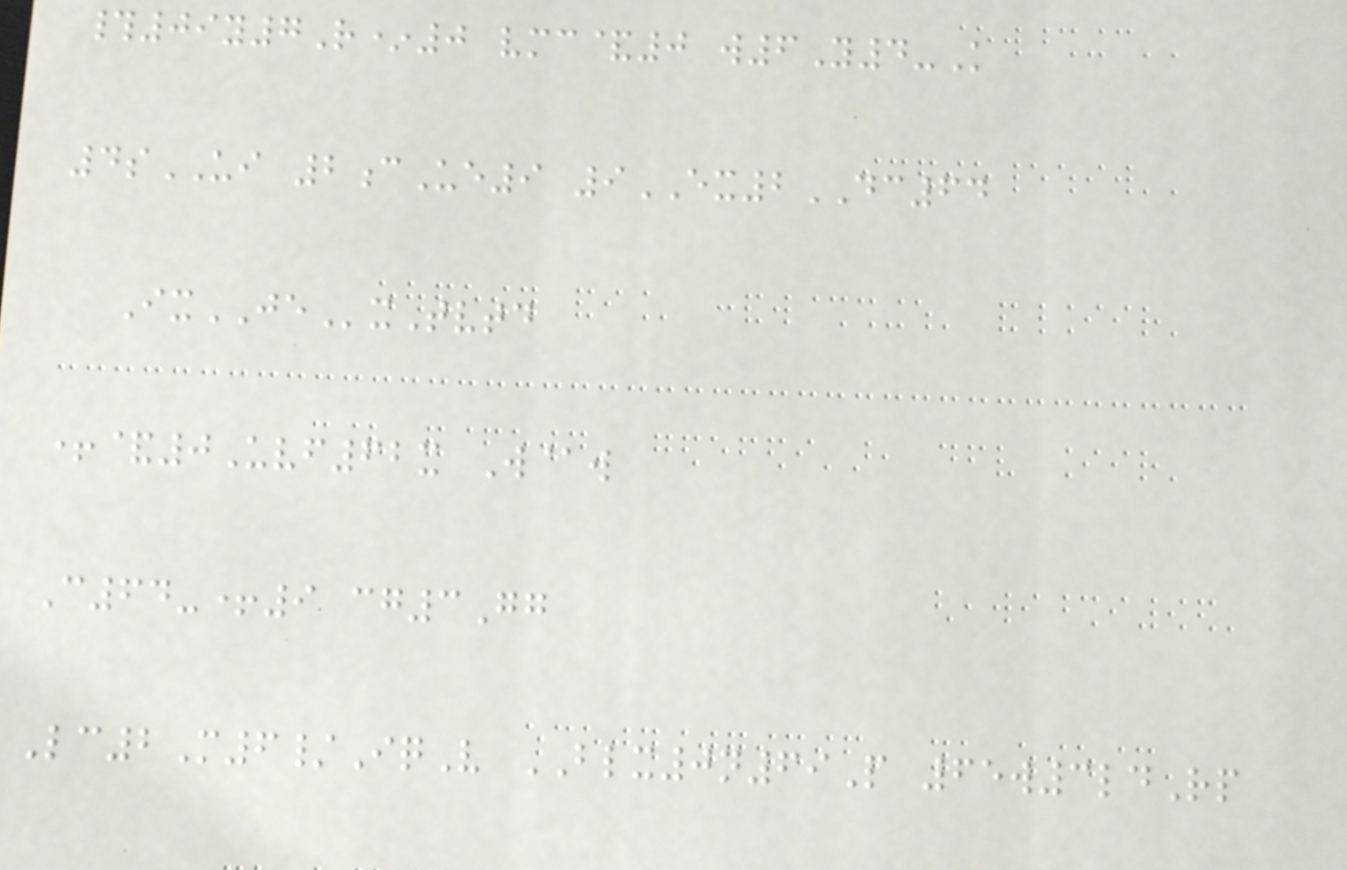#09y7R*0 vmc&0 w6Y4-K
4sUI 2cUe9 9EX2DC64
IxJExTvtd
+&0Uvf62x W@w
C64-+9 cg3Gg
Lc2M6/IqV BLX0n69P 65w3ldRp
